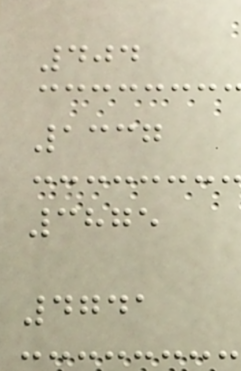404
1337
3875
4741
